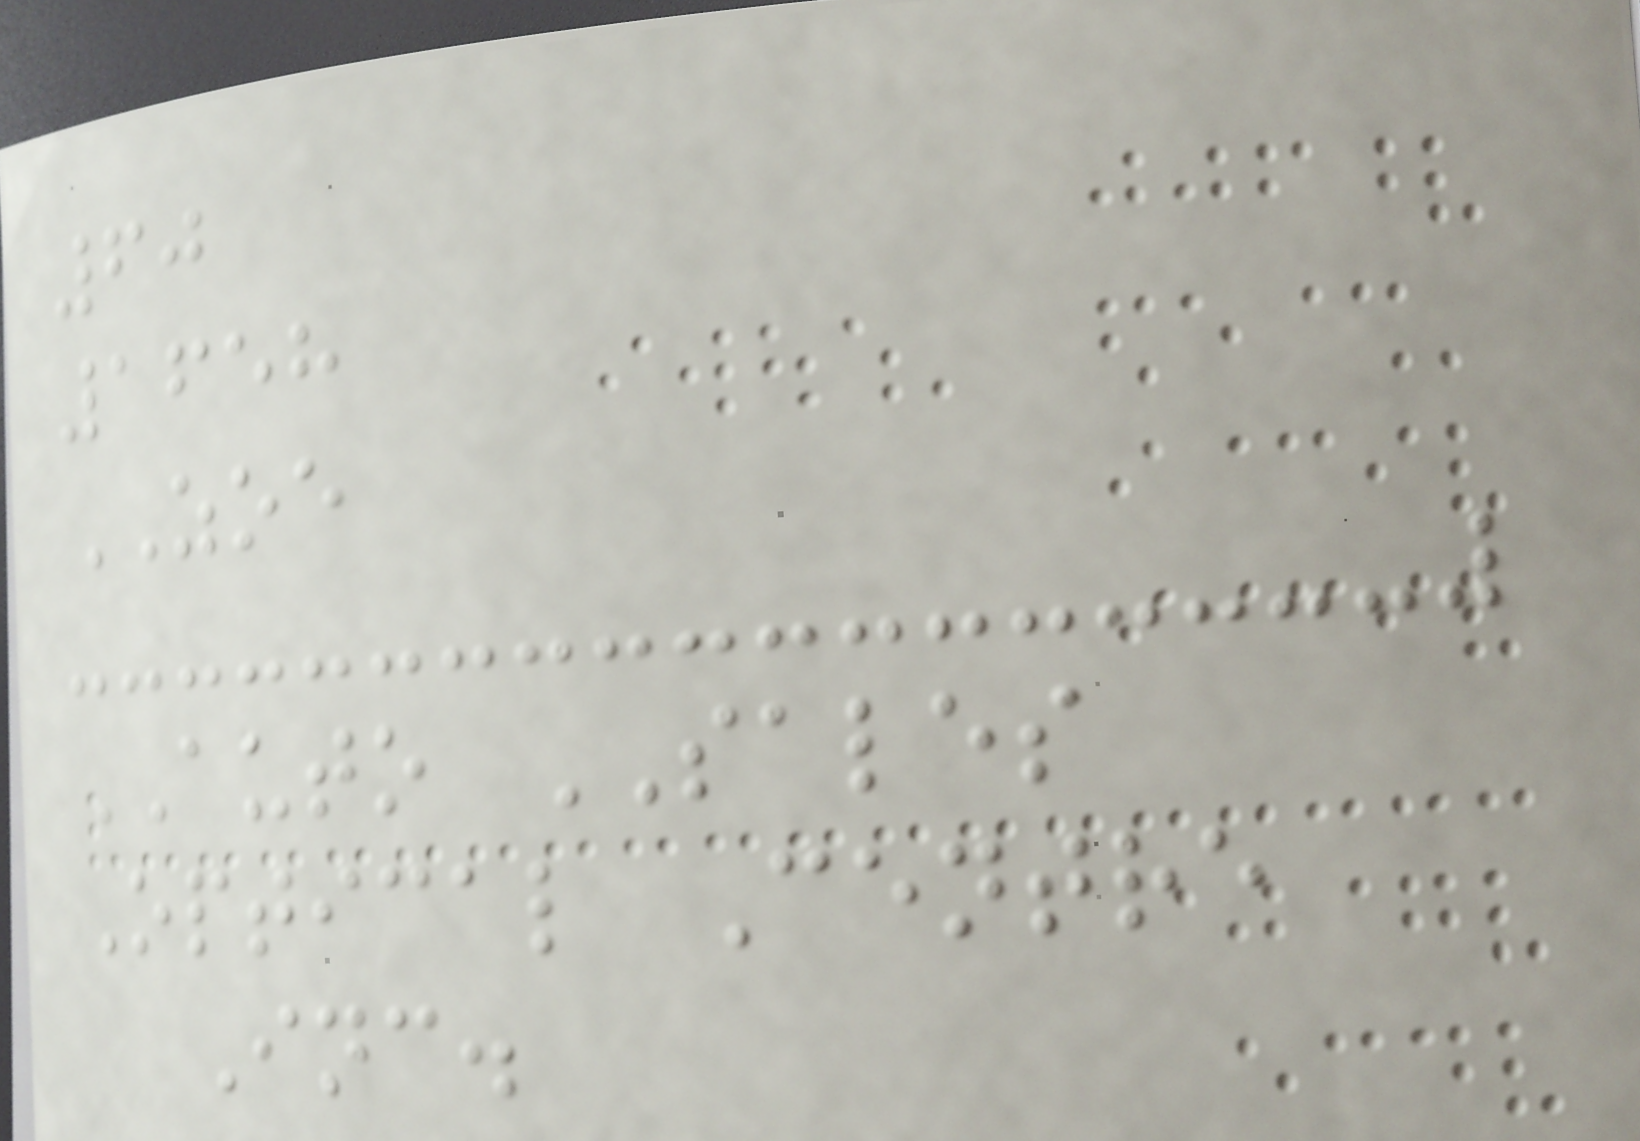60
1658
ZOE
AUTO SALES
Optical Centre
Inc.
